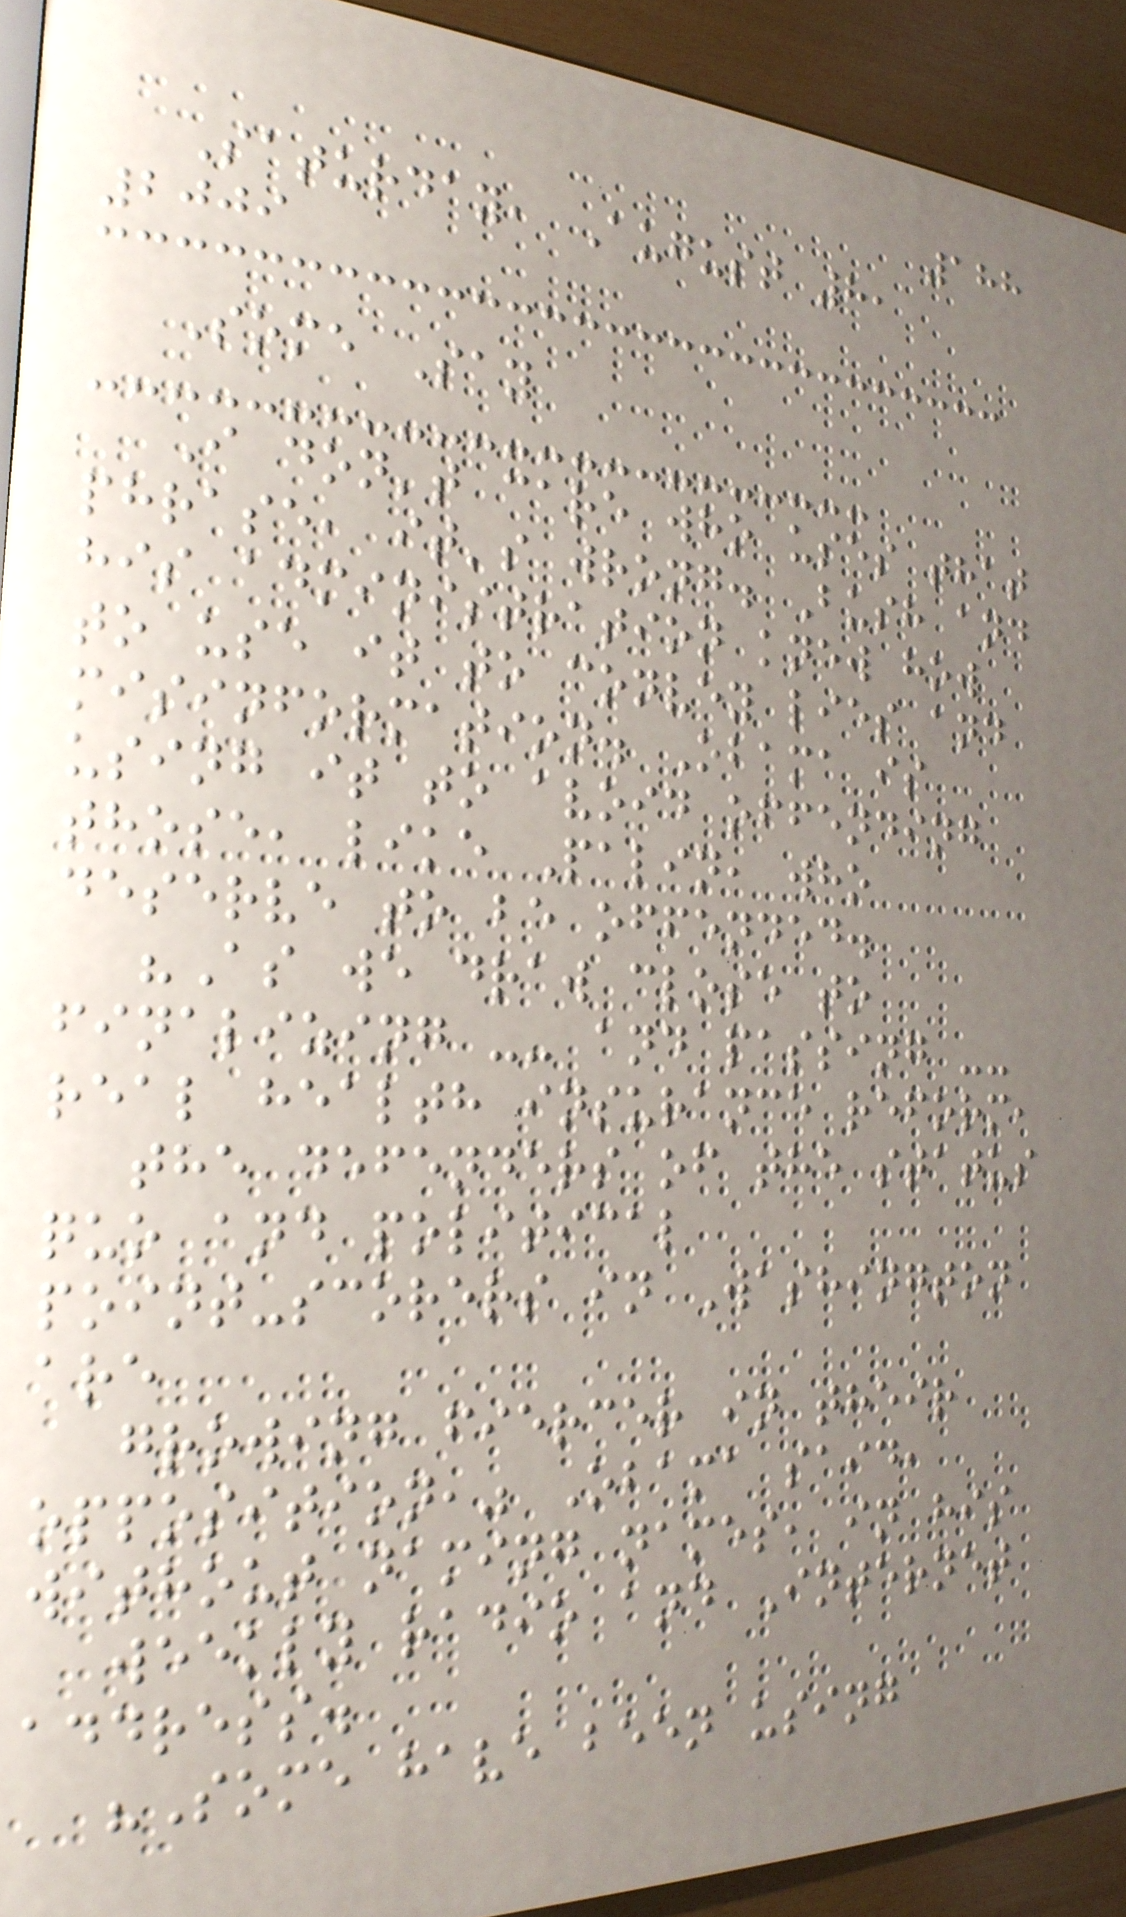188
Saturday, August 8,
2009
Some Say
I don't care who uses that
phrase, it's wrong. Bush and
his administration knew how
to use it to convey lies and
misinformation. Obama is
using it to avoid offending
those, like Palin, who
deserve to be offended.
"As we draw close to
finalizing -- and passing --
real health insurance reform,
the defenders of the status
quo and political
point-scorers in Washington
are
growing fiercer in their
opposition," Obama said,
without naming names, in his
weekly radio and Internet
address.
"Some have been using
